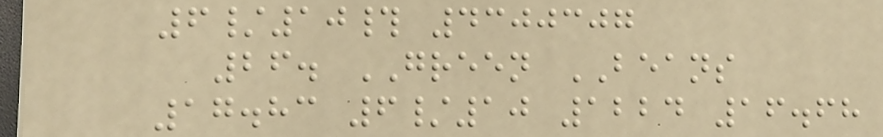6/10# 4300307
26. GREEN BEANS
17.83 6/10 1224 16.68
